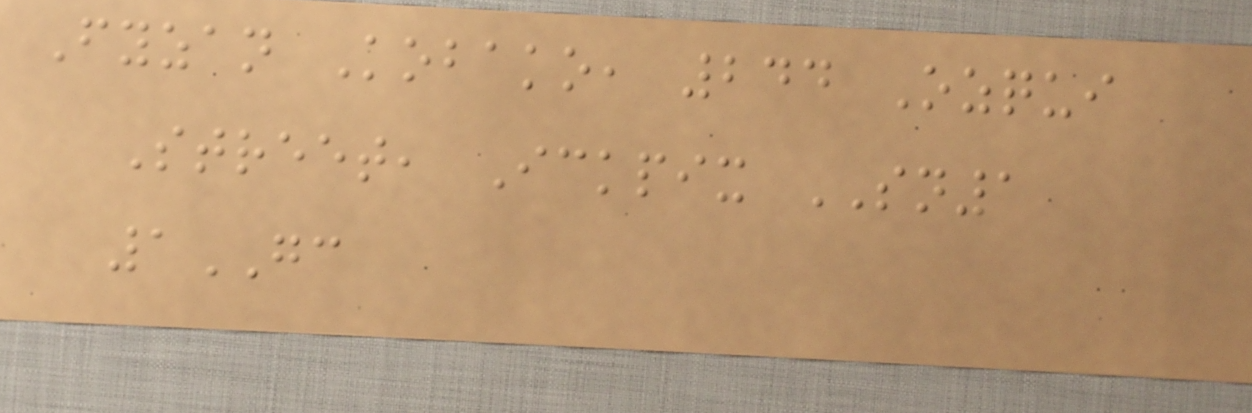Fyzan Kobako, 244 Ozqui
Street, Ickpix SN1
1GC
